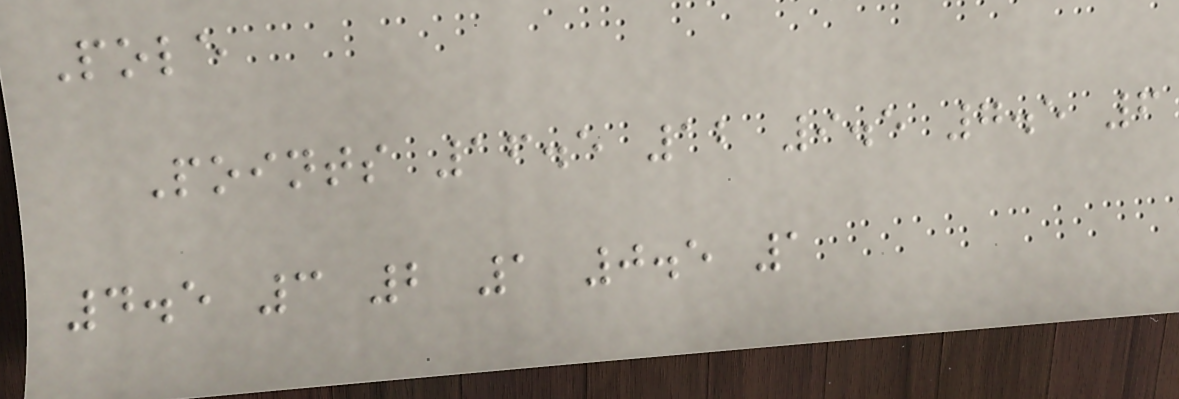Pole
Points 16.5 12 9.5 7.5 6
4.5 3 2 1 0.5 1
